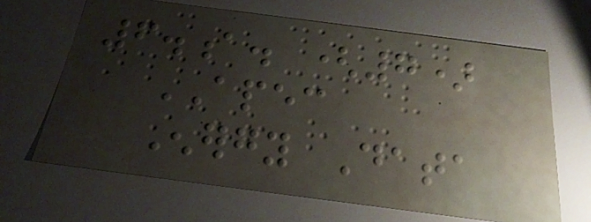6.a. (7)
APEC
Energy Data
